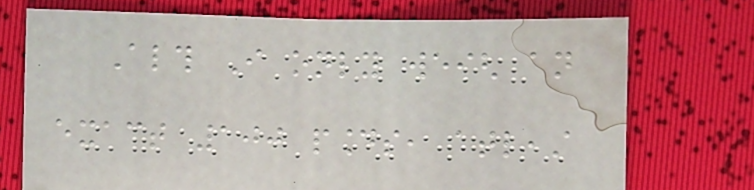Although I only weigh an
exact 100 pounds, atleast
